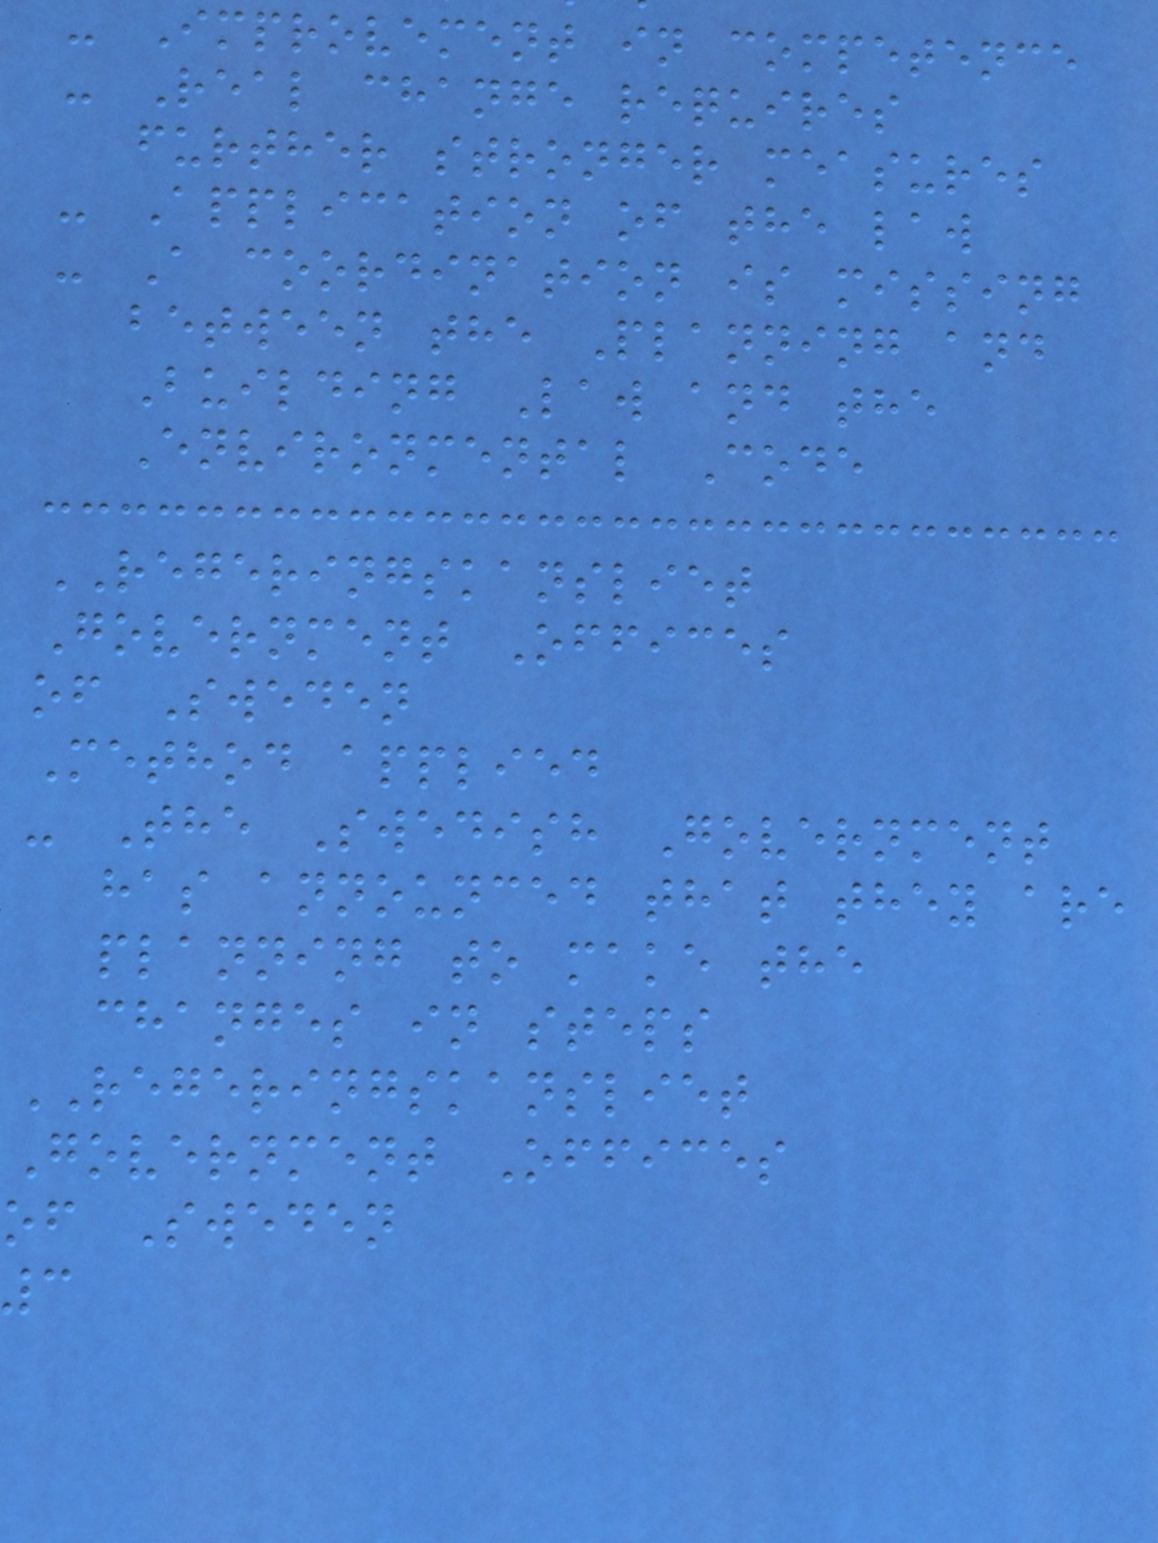- Improvement in competence
- Real change requires
further stronger measures
- Application of the law
- A coordination is missing
between the Planning and
Building Law and the
Environmental Code
REGERINGSKANSLIET
Government Offices
of Sweden
Method applied
- The Swedish Government
has announced that they are
planning to make the
changes in steps
REGERINGSKANSLIET
Government Offices
of Sweden
